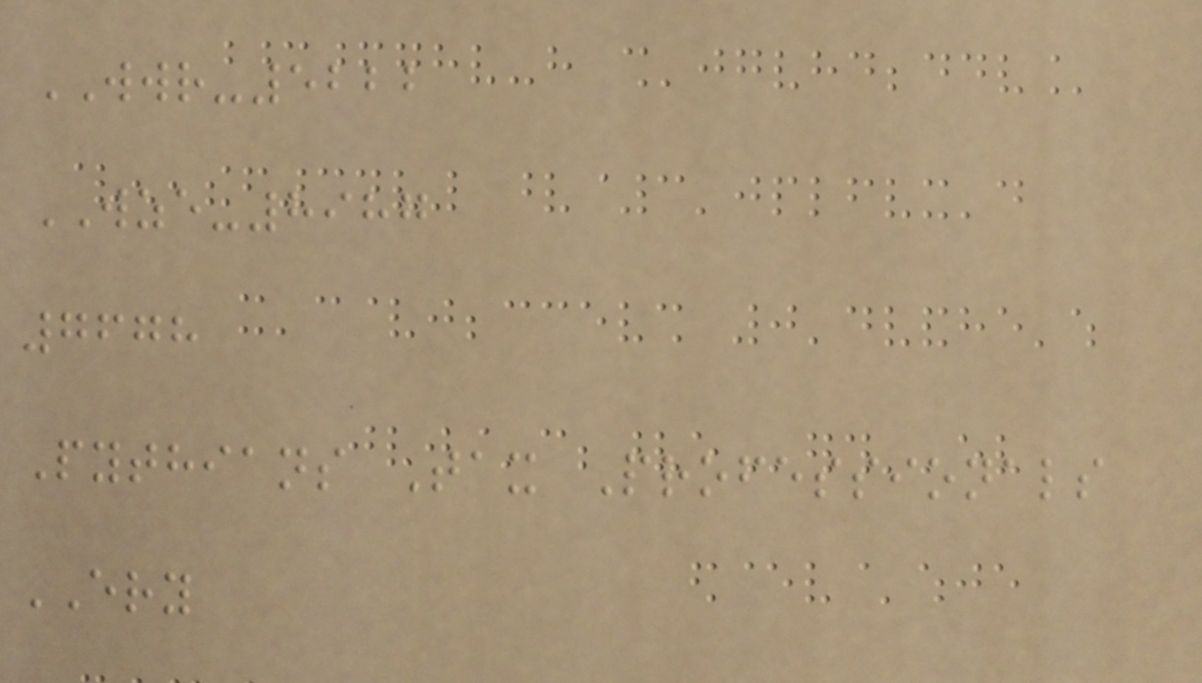WWR-5222
WZE-8987
7678
Pythians Tax Professionals
ERY
